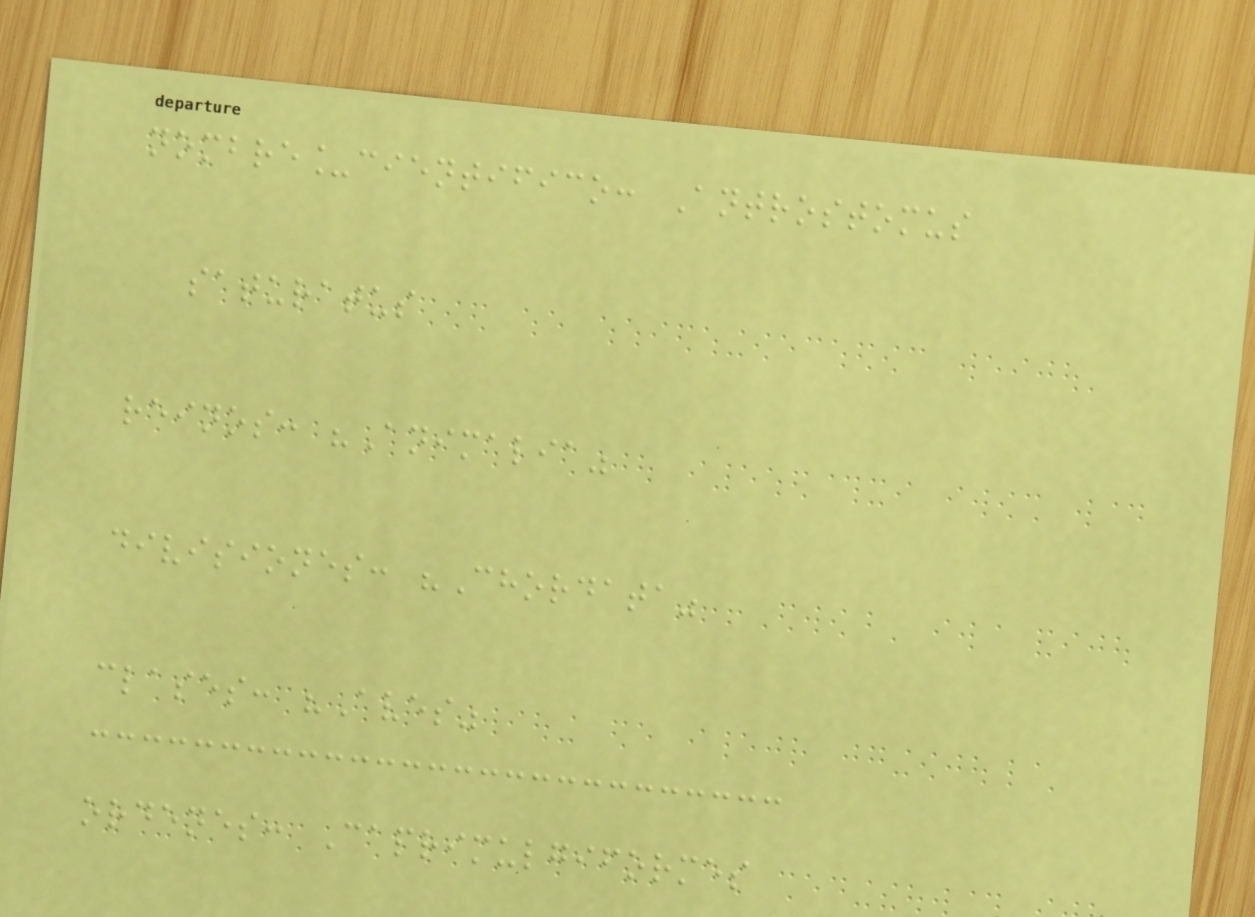nombre_cientifico: Antrostomus
saturatus
reinos: "Animalia"
divisiones: "Chordata"
clases: "Aves"
ordenes: Caprimulgiformes
